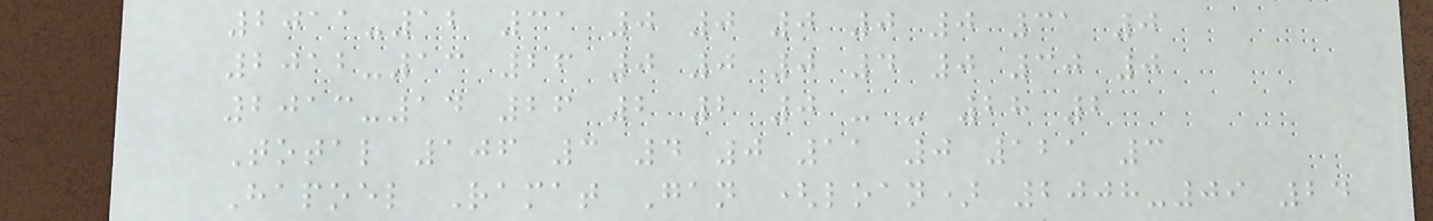2011-12 31 0 0 0 0 0 31 0
2012-13 26 0 0 0 4 0 30 0
2013-14 26 2 2 0 - - 28 2
Total 106 3 4 0 11 0 121 3
Hapoel Ramat Gan (loan) 2008-09 24
